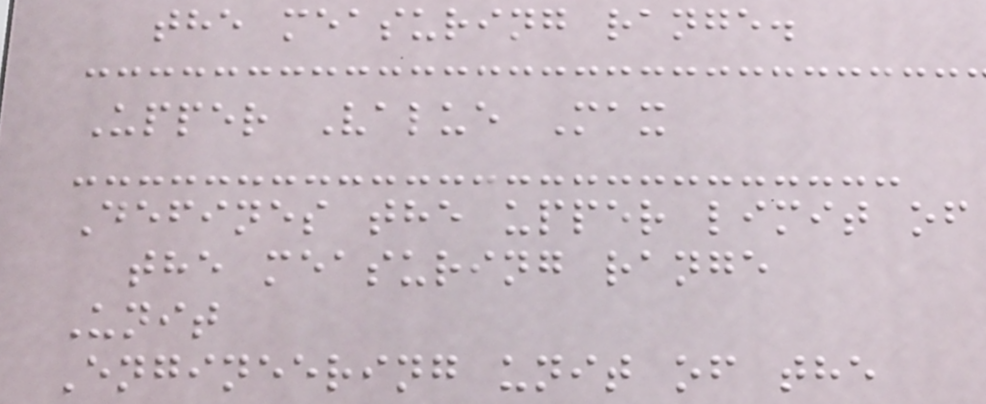the measuring range.
Upper Value Max
Defines the upper limit of
the measuring range
Unit
Engineering unit of the
